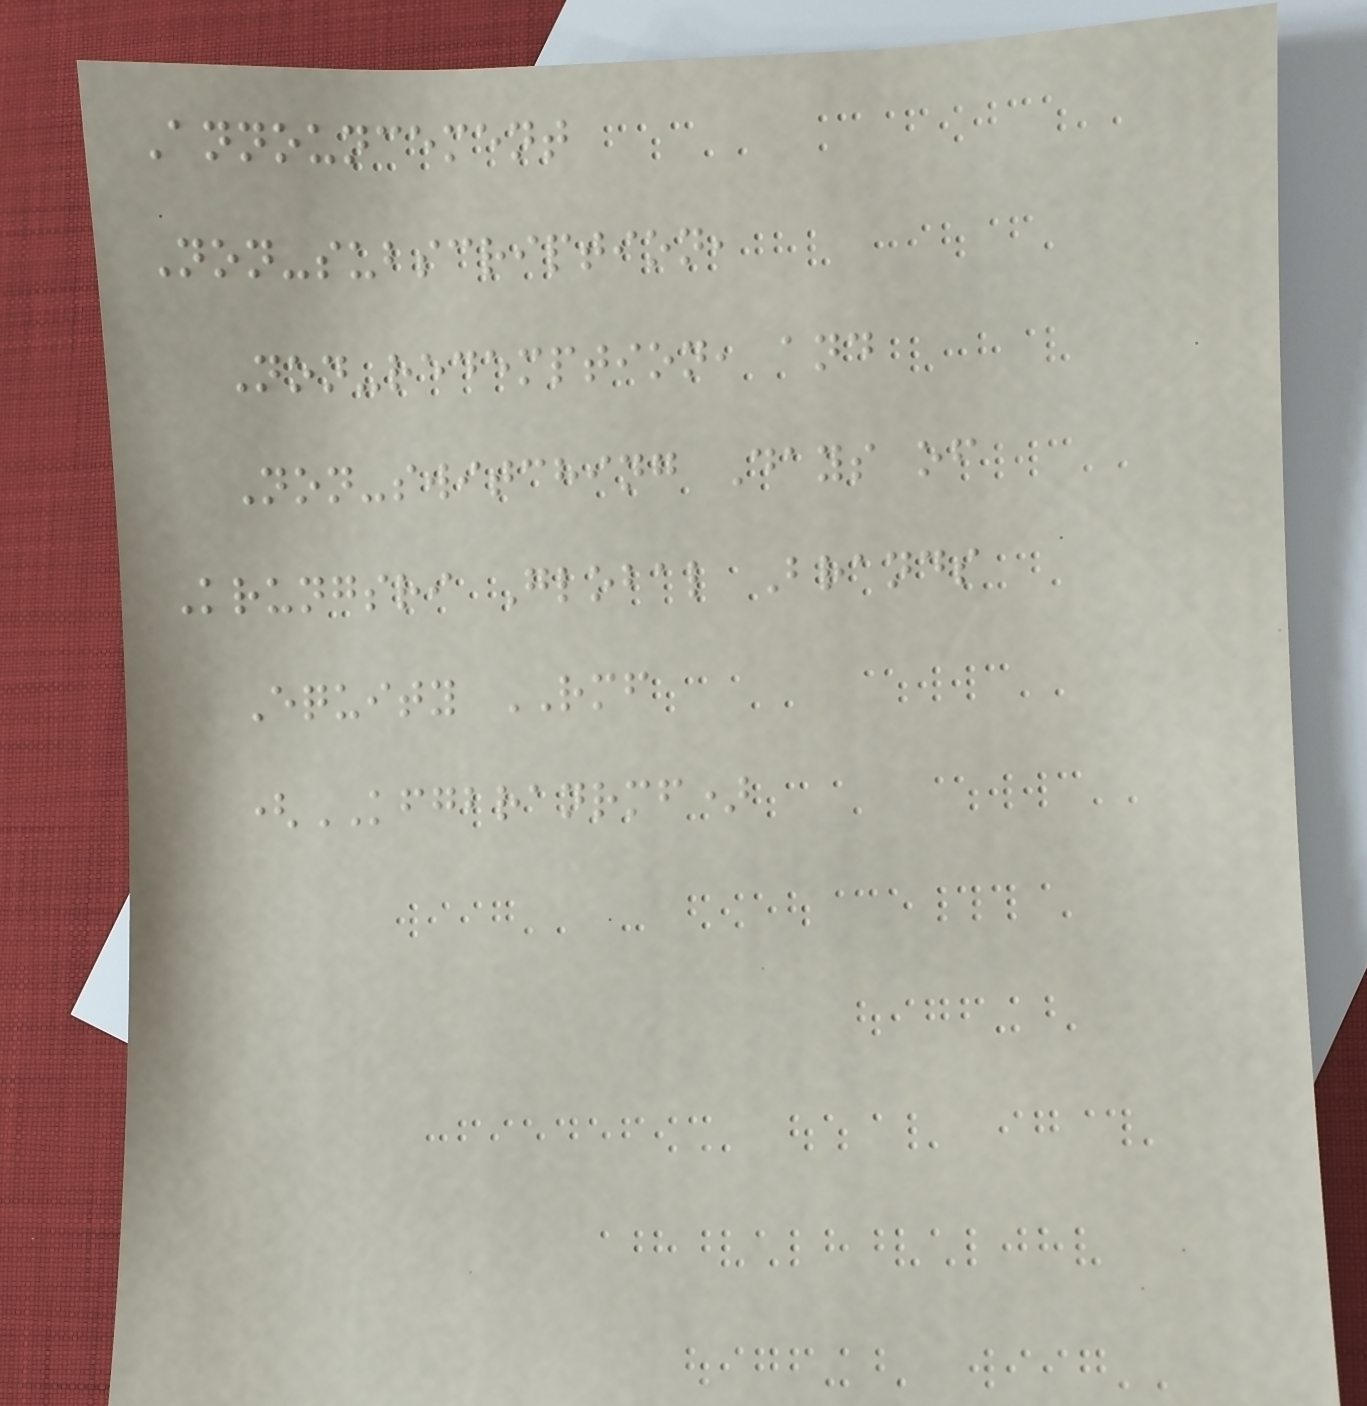Announcement
Non-subscription,
Non-redemption, and
Non-switching Days of
Krungsri Global Brands
Equity RMF
(KFGBRANRMF)
